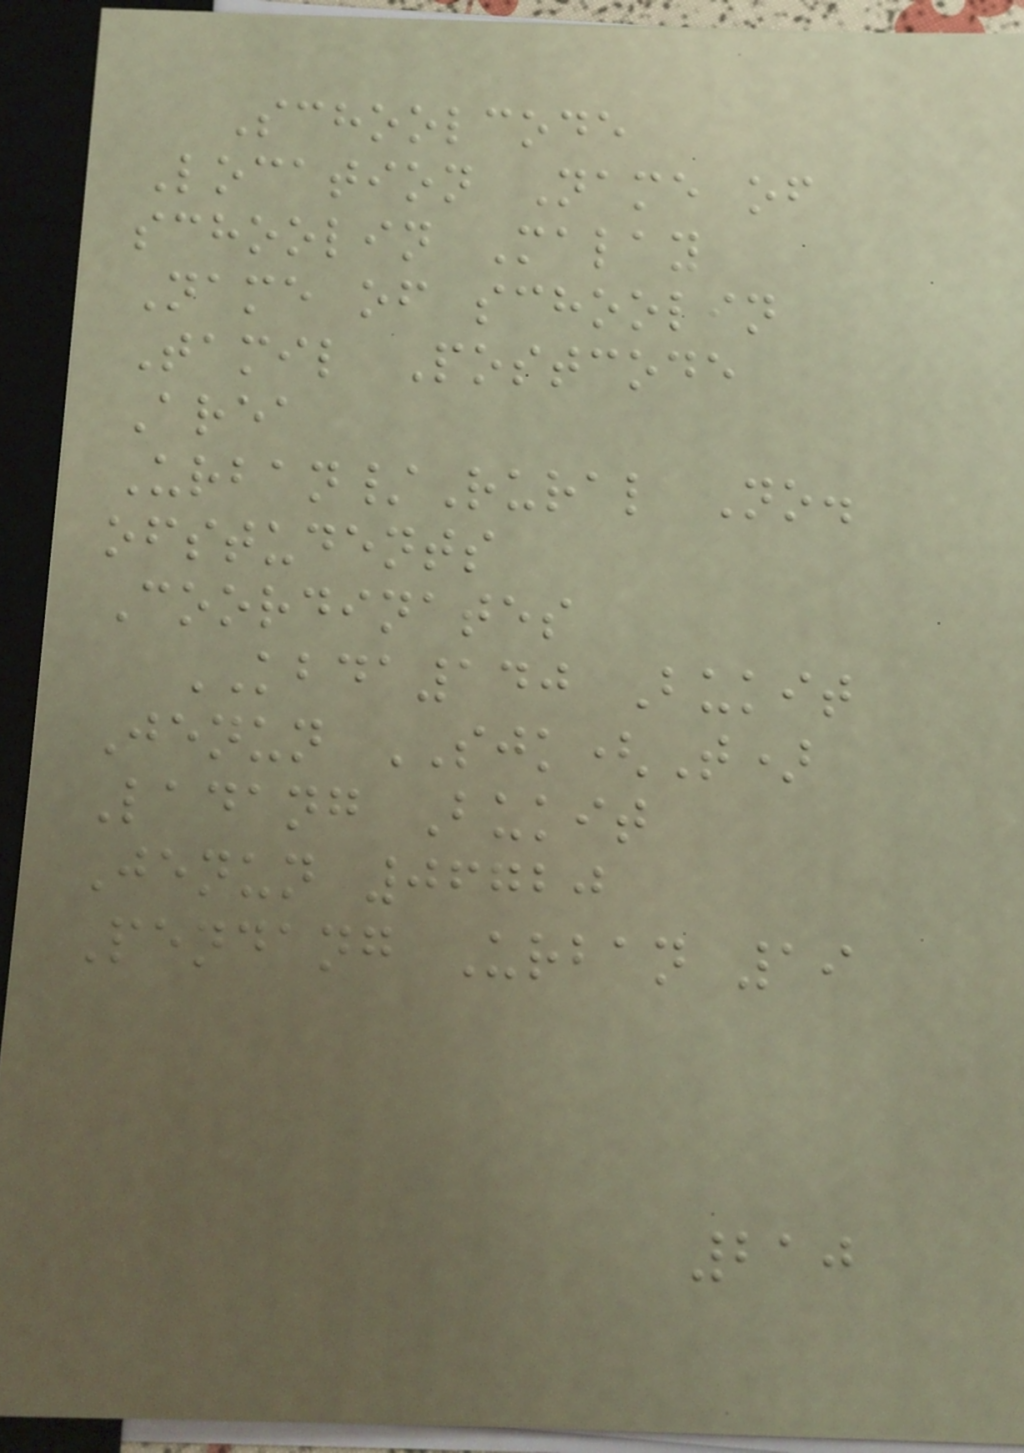Schoolcode
Location Name of
schoolin Malay
Name of schoolin
Tamil Postcode
Area
Urban/Rural No.
ofstudents
Coordinates
KBDA140 Bukit
Jenun SJK(T)
Ladang Bukit
Jenun 06720
Pendang Urban 19
210
